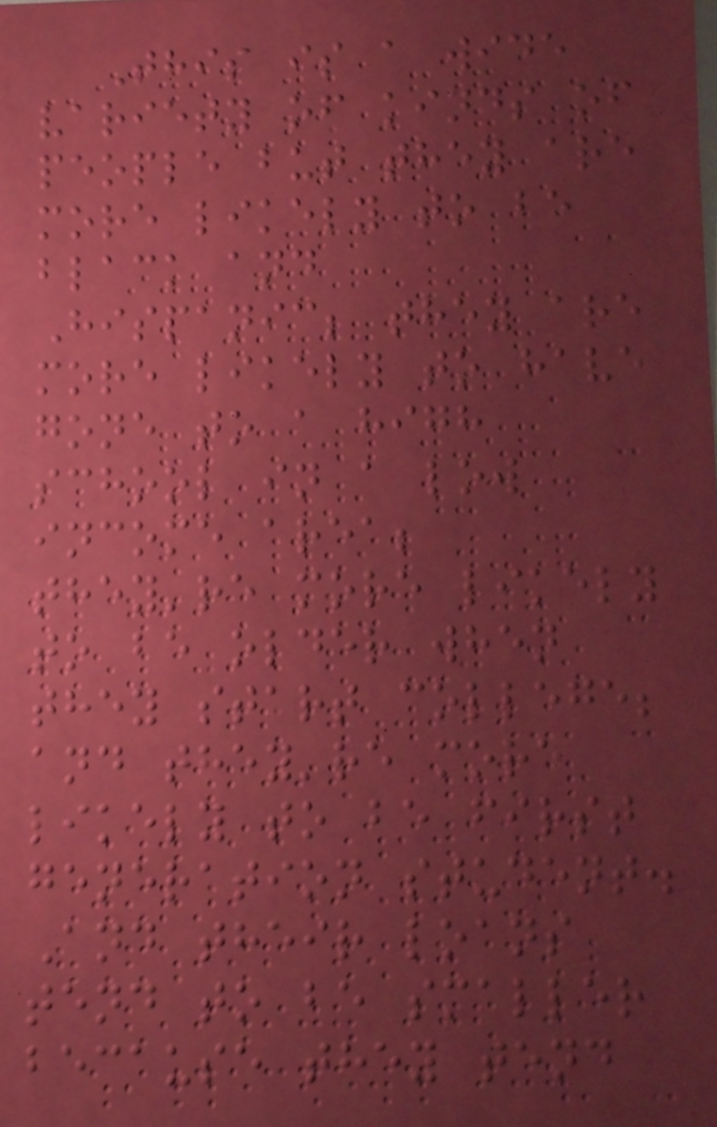This is a wide
variety of kinds of
people but they are
more likely to be
black and
Hispanic; they are
more likely to have
gone to a high
school in a low
income area;
they're more likely
to be older when
they start college;
and they're more
likely to be first
generation student.
And their loans
tend to be smaller
because they tend
